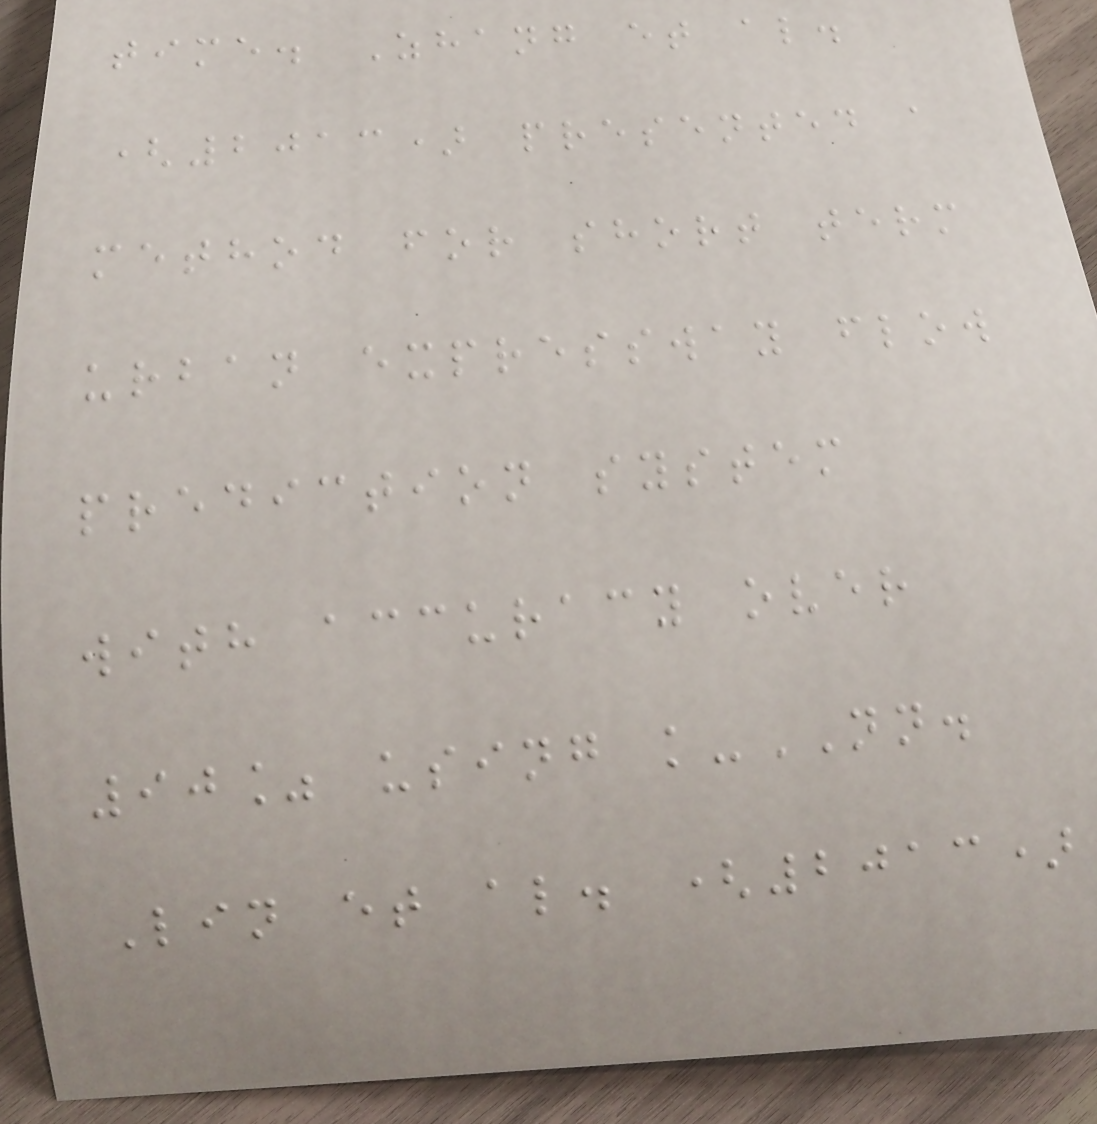time. Zhang et al.
(2013) presented a
method for short term
urban expressway flow
prediction system
with accuracy over
90% using k-NN.
Lin et al. (2013)
